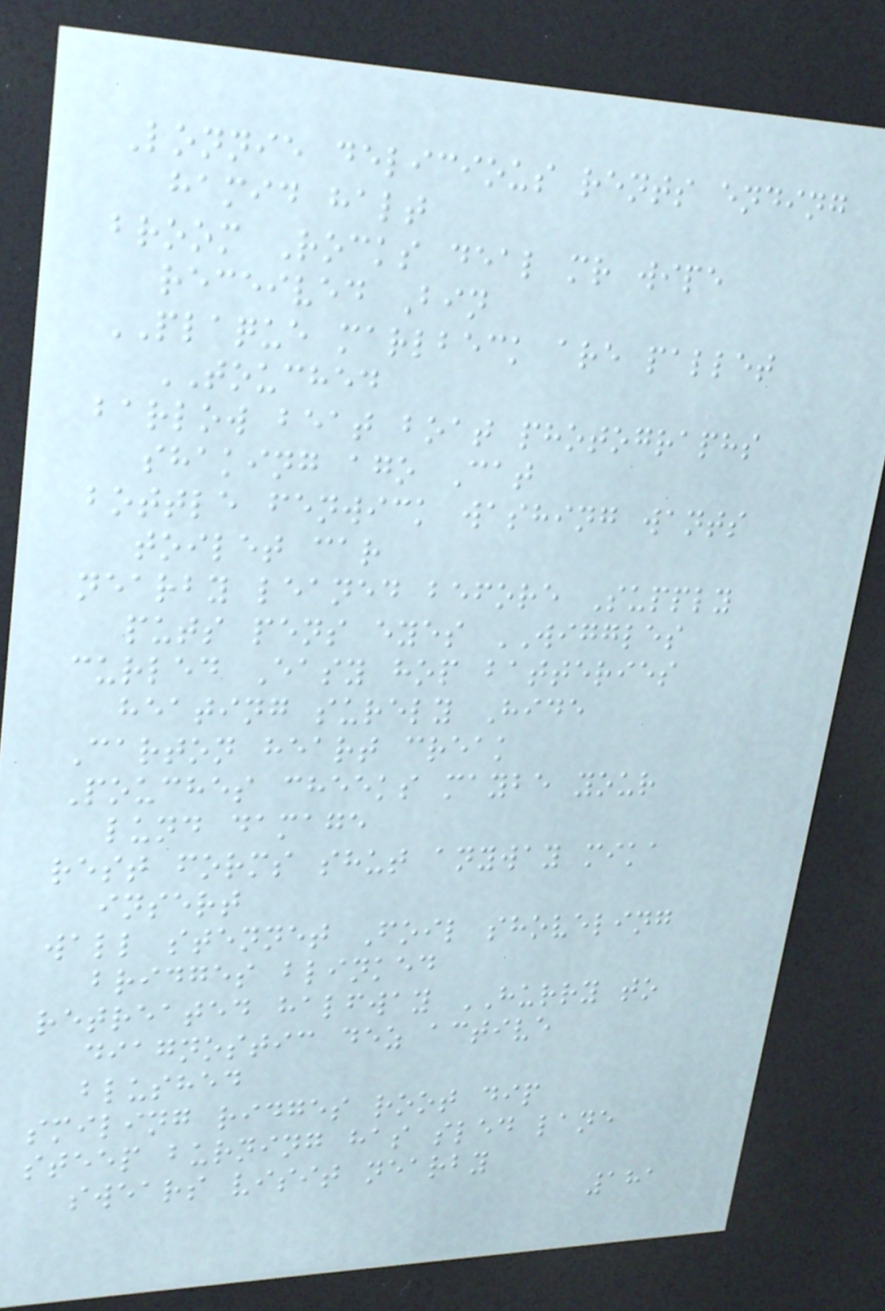Lonnie delicious rents ending
hamid halt
broom Rocks deal mr wipe
received Bin
PLAQUE marlbeck are pallet
TOUCHED
barlow beat boat photographs
shaking ago Cat
bottle fenwick washing wants
toilet car
nearby leaned before Supply
puts pens eyes WIGGLES
curled Easy hop batteries
heating surely Hide
Carton heart creak
Pouches cheeks maybe your
lund damage
rest forms shut anyway mika
insert
wall stennet Foil shoveling
bridges blinked
retreated halfway HURRY to
diagnostic dez active
blushed
smiling ridges root dip
steep burning has sled lane
swears visit nearby
181
